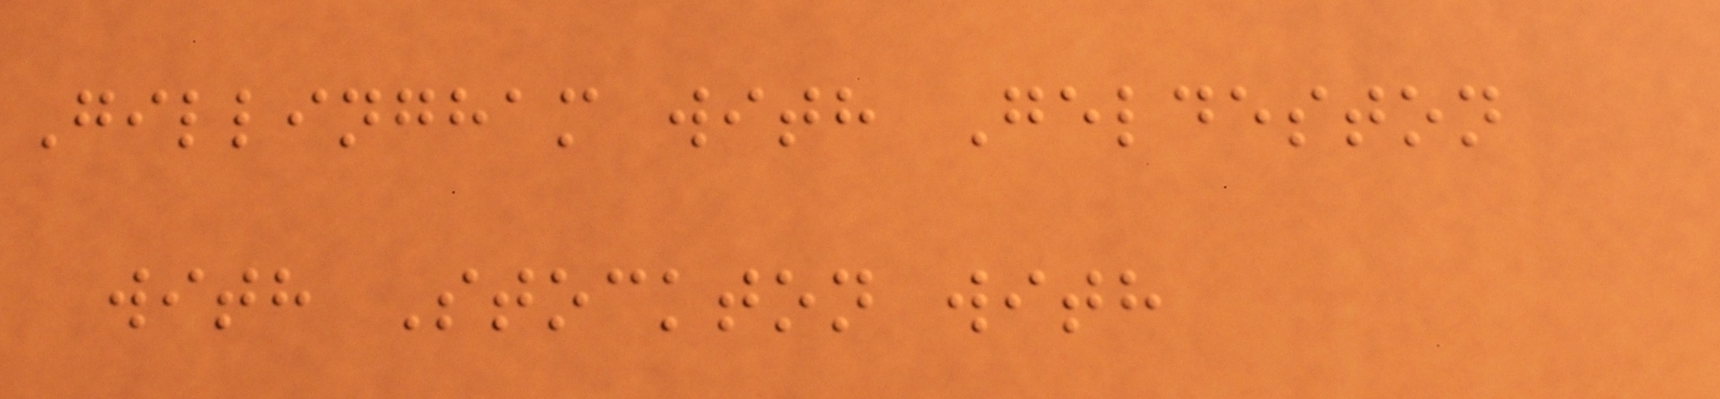Gillingham with Geldeston
with Stockton with
